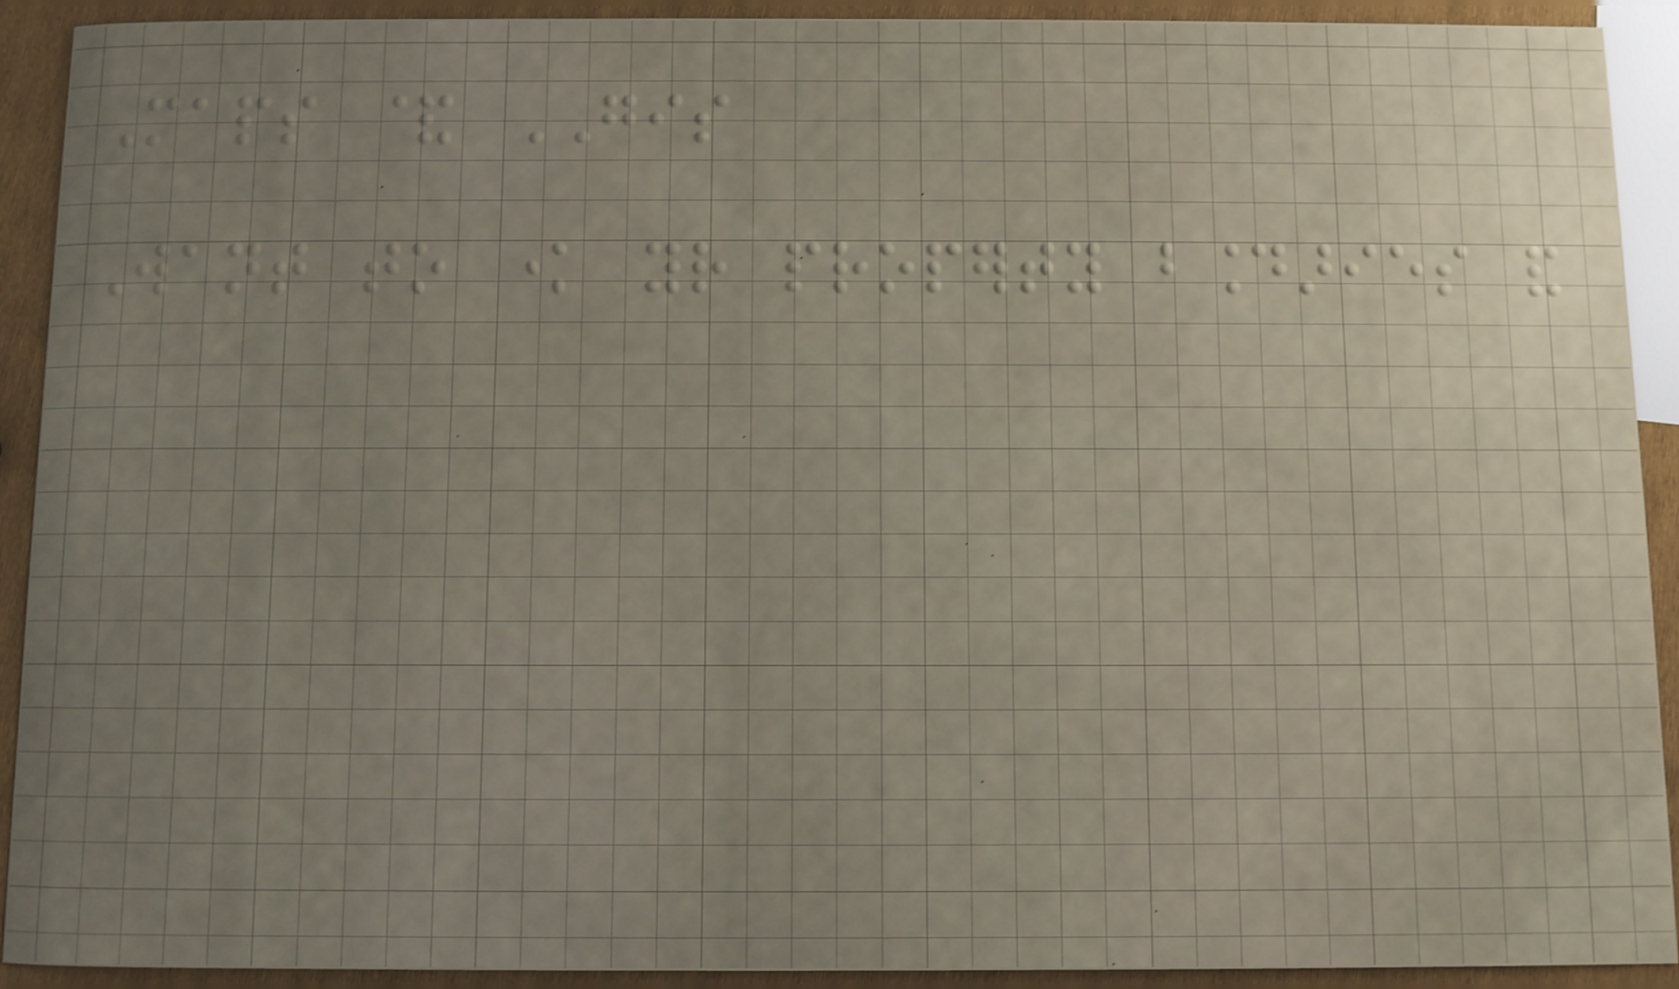Maps & GIS
Want to know your property boundaries and
